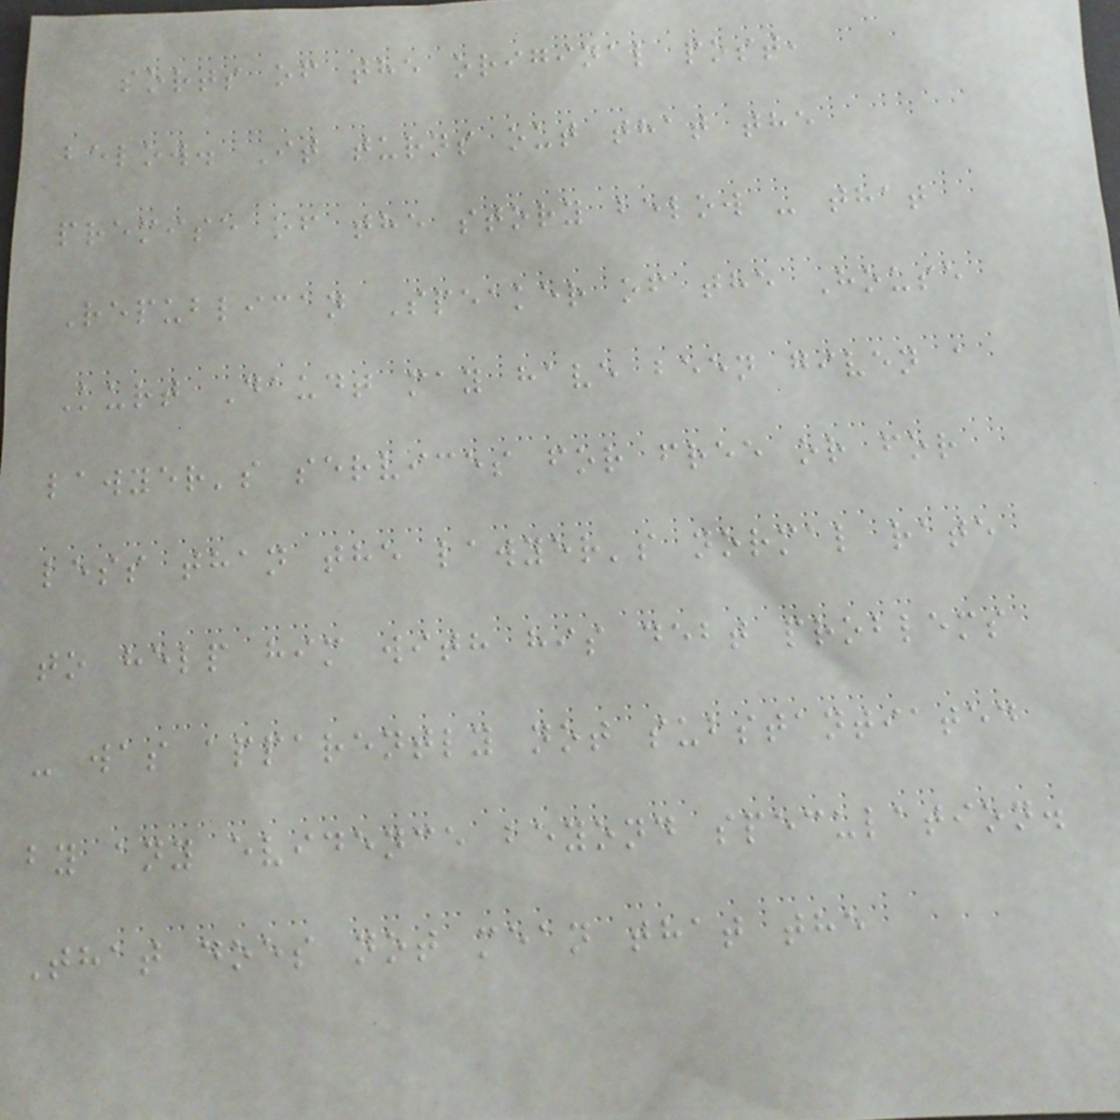sorts of the original post,
below. It turns out that the
premise of the story below - that
Republican Speaker of the House
Kurt Daudt may have been given a
lawyer's services for free or for
less than the lawyer's normal rate
to help him with his debt problems
- was apparently not substantiated
by any evidence beyond speculation.
That does not mean that the
